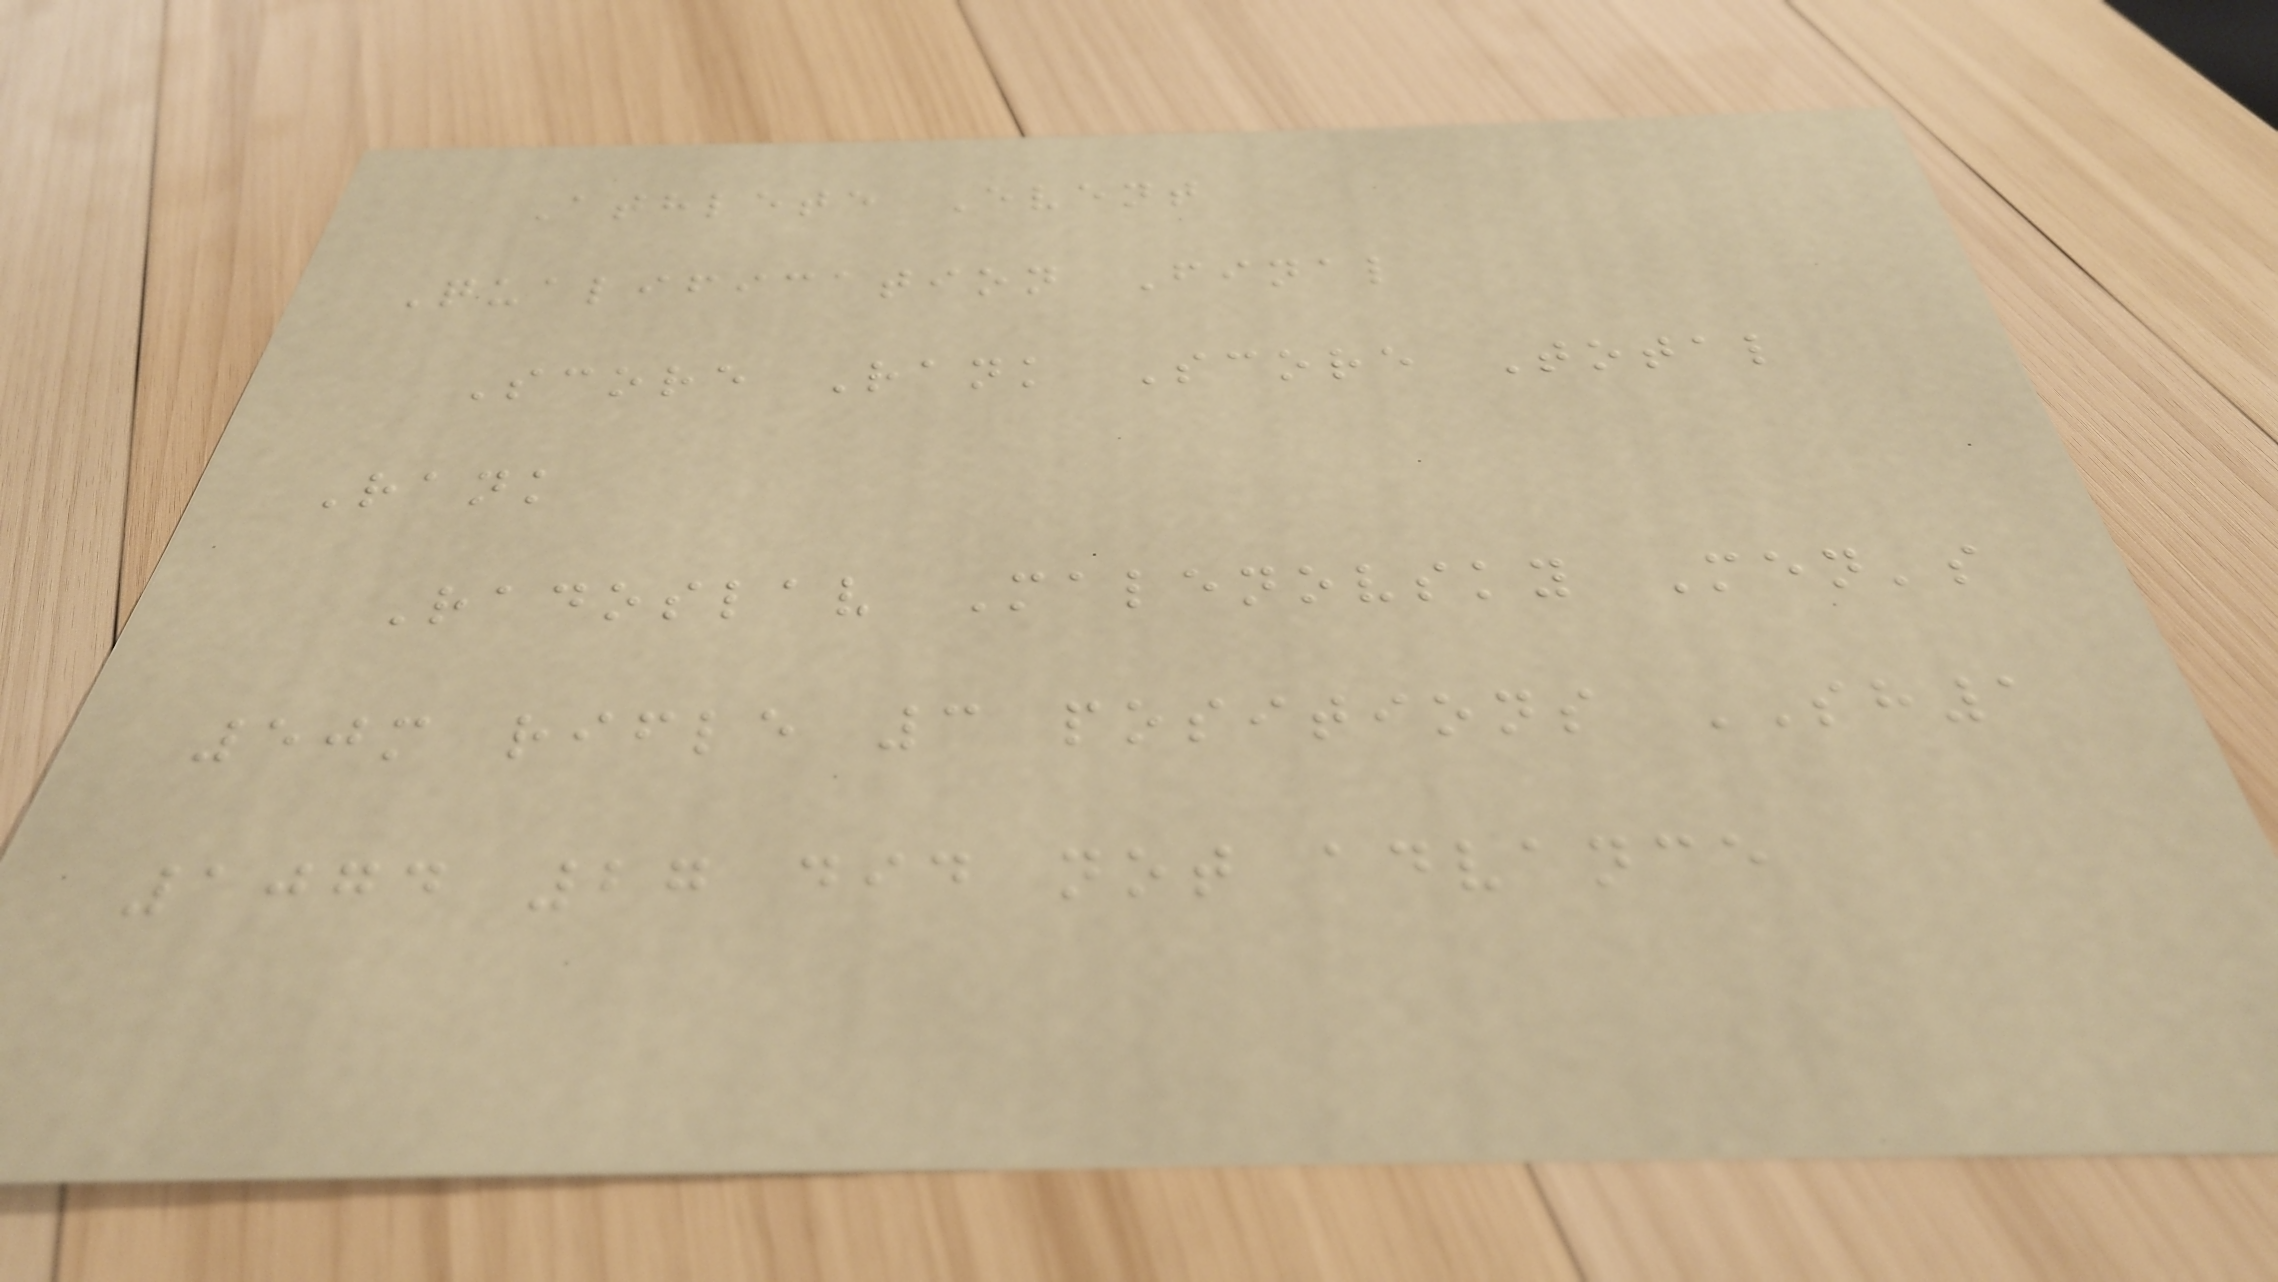Athlete Event
Qualification Final
Score Rank Score Total
Rank
Radoslav Malenovsky Men's
50m rifle 3 positions SH1
1074 27 did not advance
